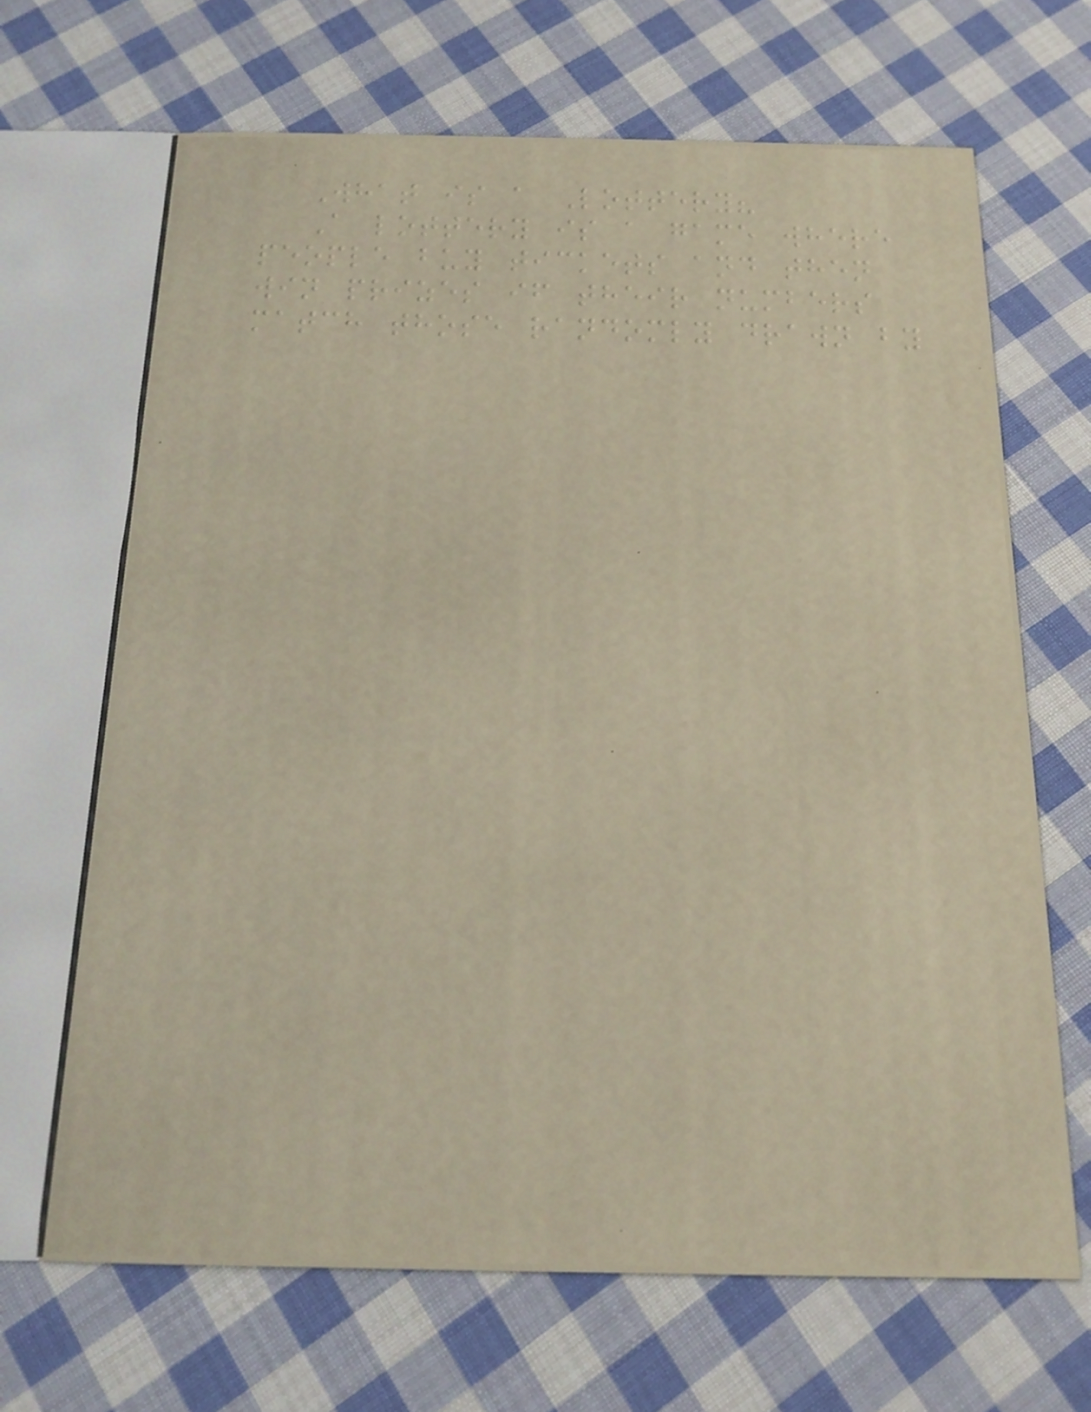What is a Lottery?
A lottery is a game where
people buy tickets and then
win prizes if their numbers
match those randomly drawn by
